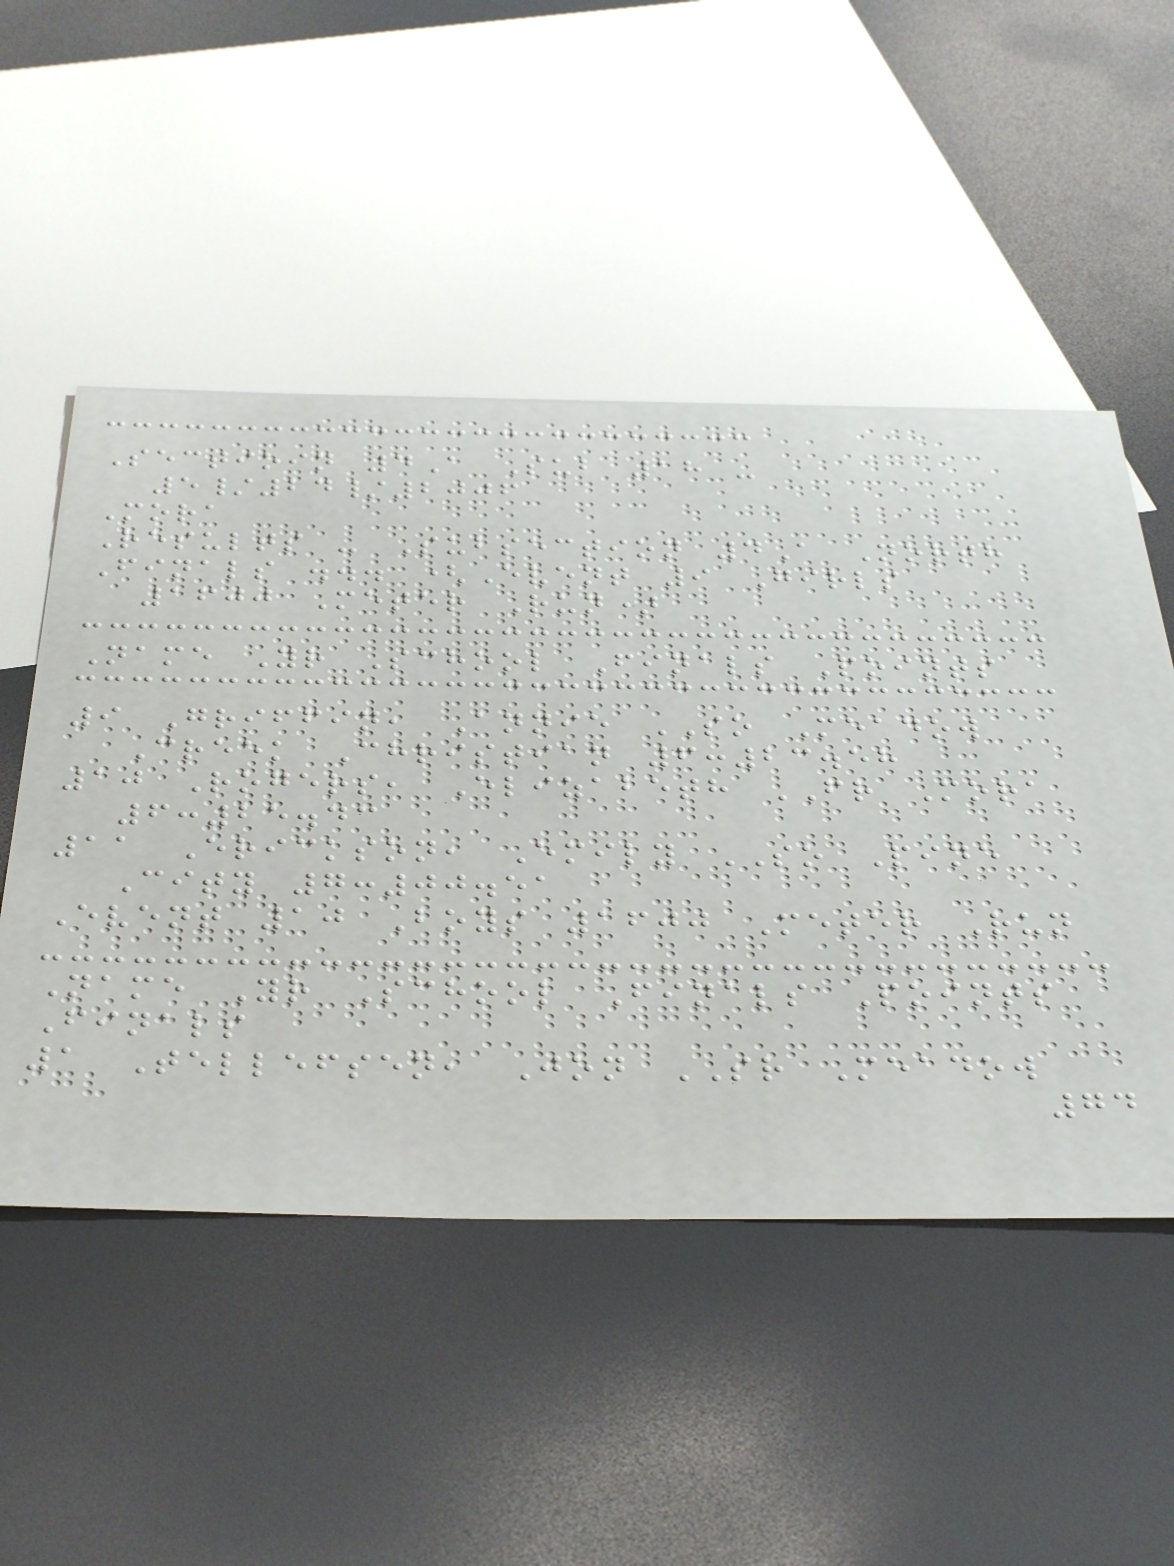Sectioin 4A Sub 18 -
5/24/2006
Mora
Results - Subsection 4A North
Finals ... (Event 9 Girls
1600 Meter Run)
Name Yr School Finals Points
9 Griffin, Annie SO Meadow
Creek Christian 6:23.58
10 Rogers, Elizabeth FR Mora
6:25.43
11 Erickson, Emily SO Pine
City 7:00.51
Event 10 Boys 1600 Meter Run
Name Yr School Finals Points
Finals
1 Tellefsen, Jon SR Meadow
74
